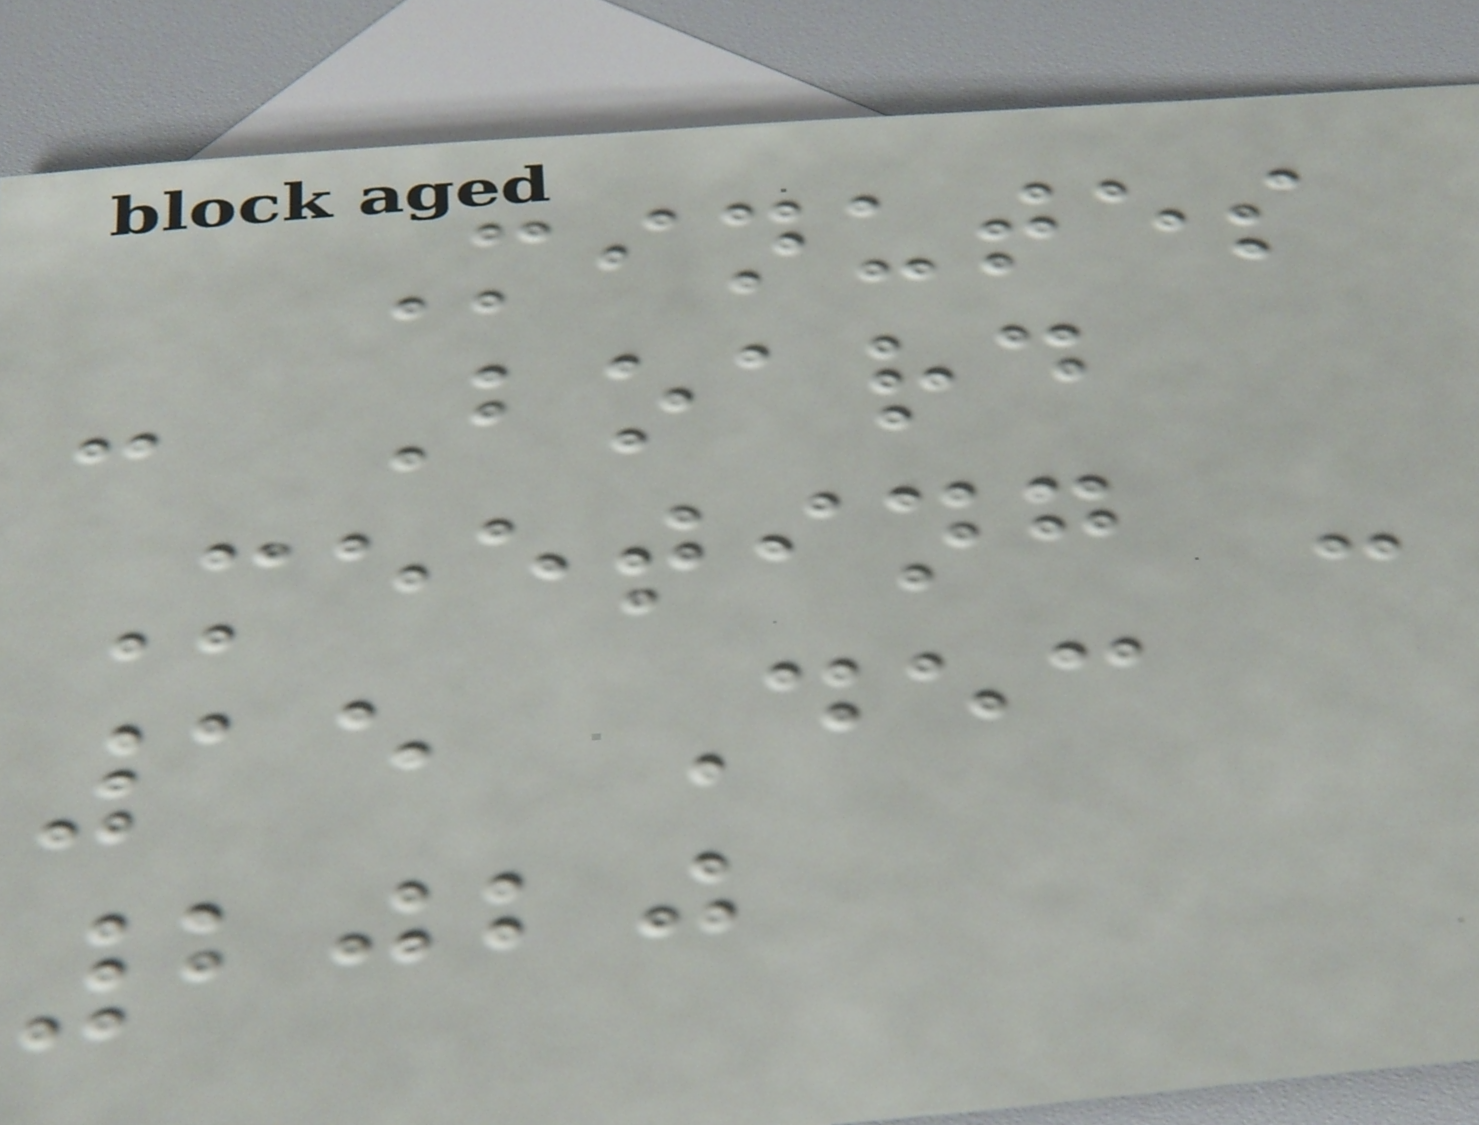Minutes
: Board
Meeting -
15 Dec
2020
